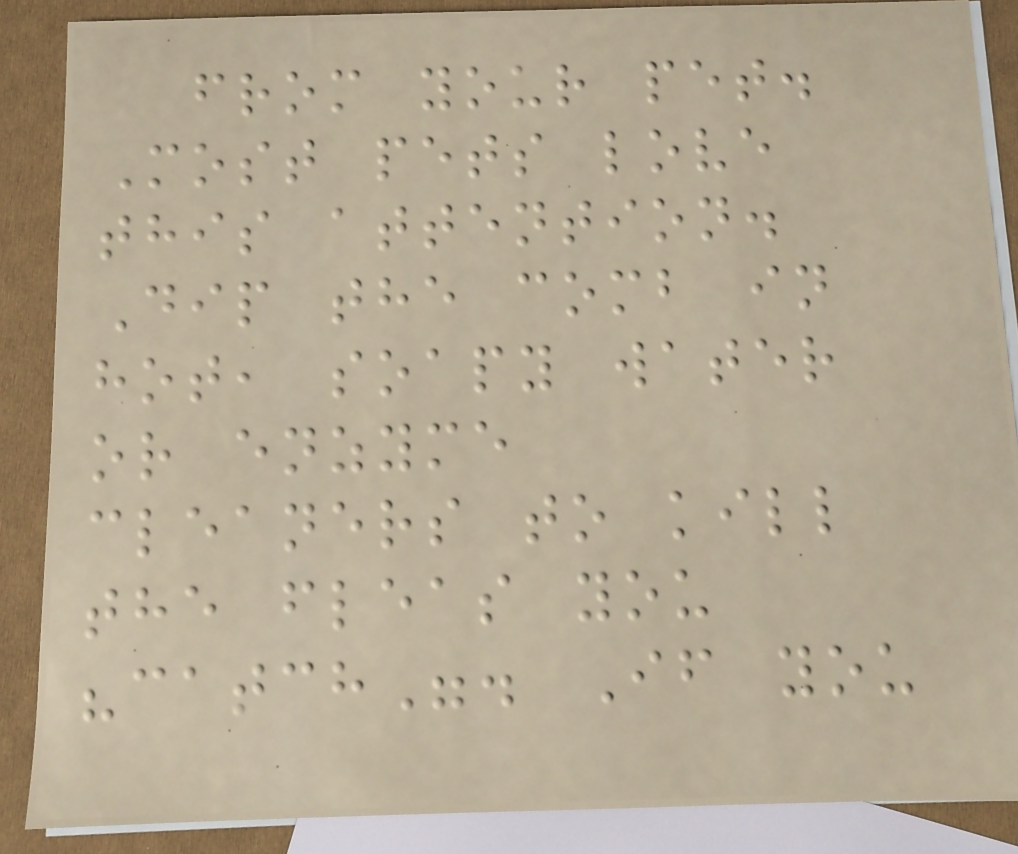from your pet.
Most pets love
this attention.
Dip the comb in
hot, soapy water
or enzyme
cleaners to kill
the fleas you
"catch". If you
